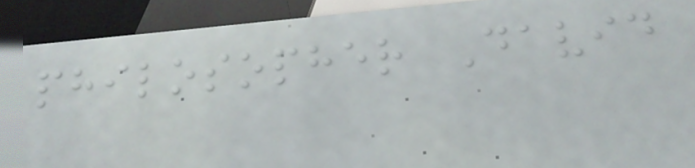philosopher David
